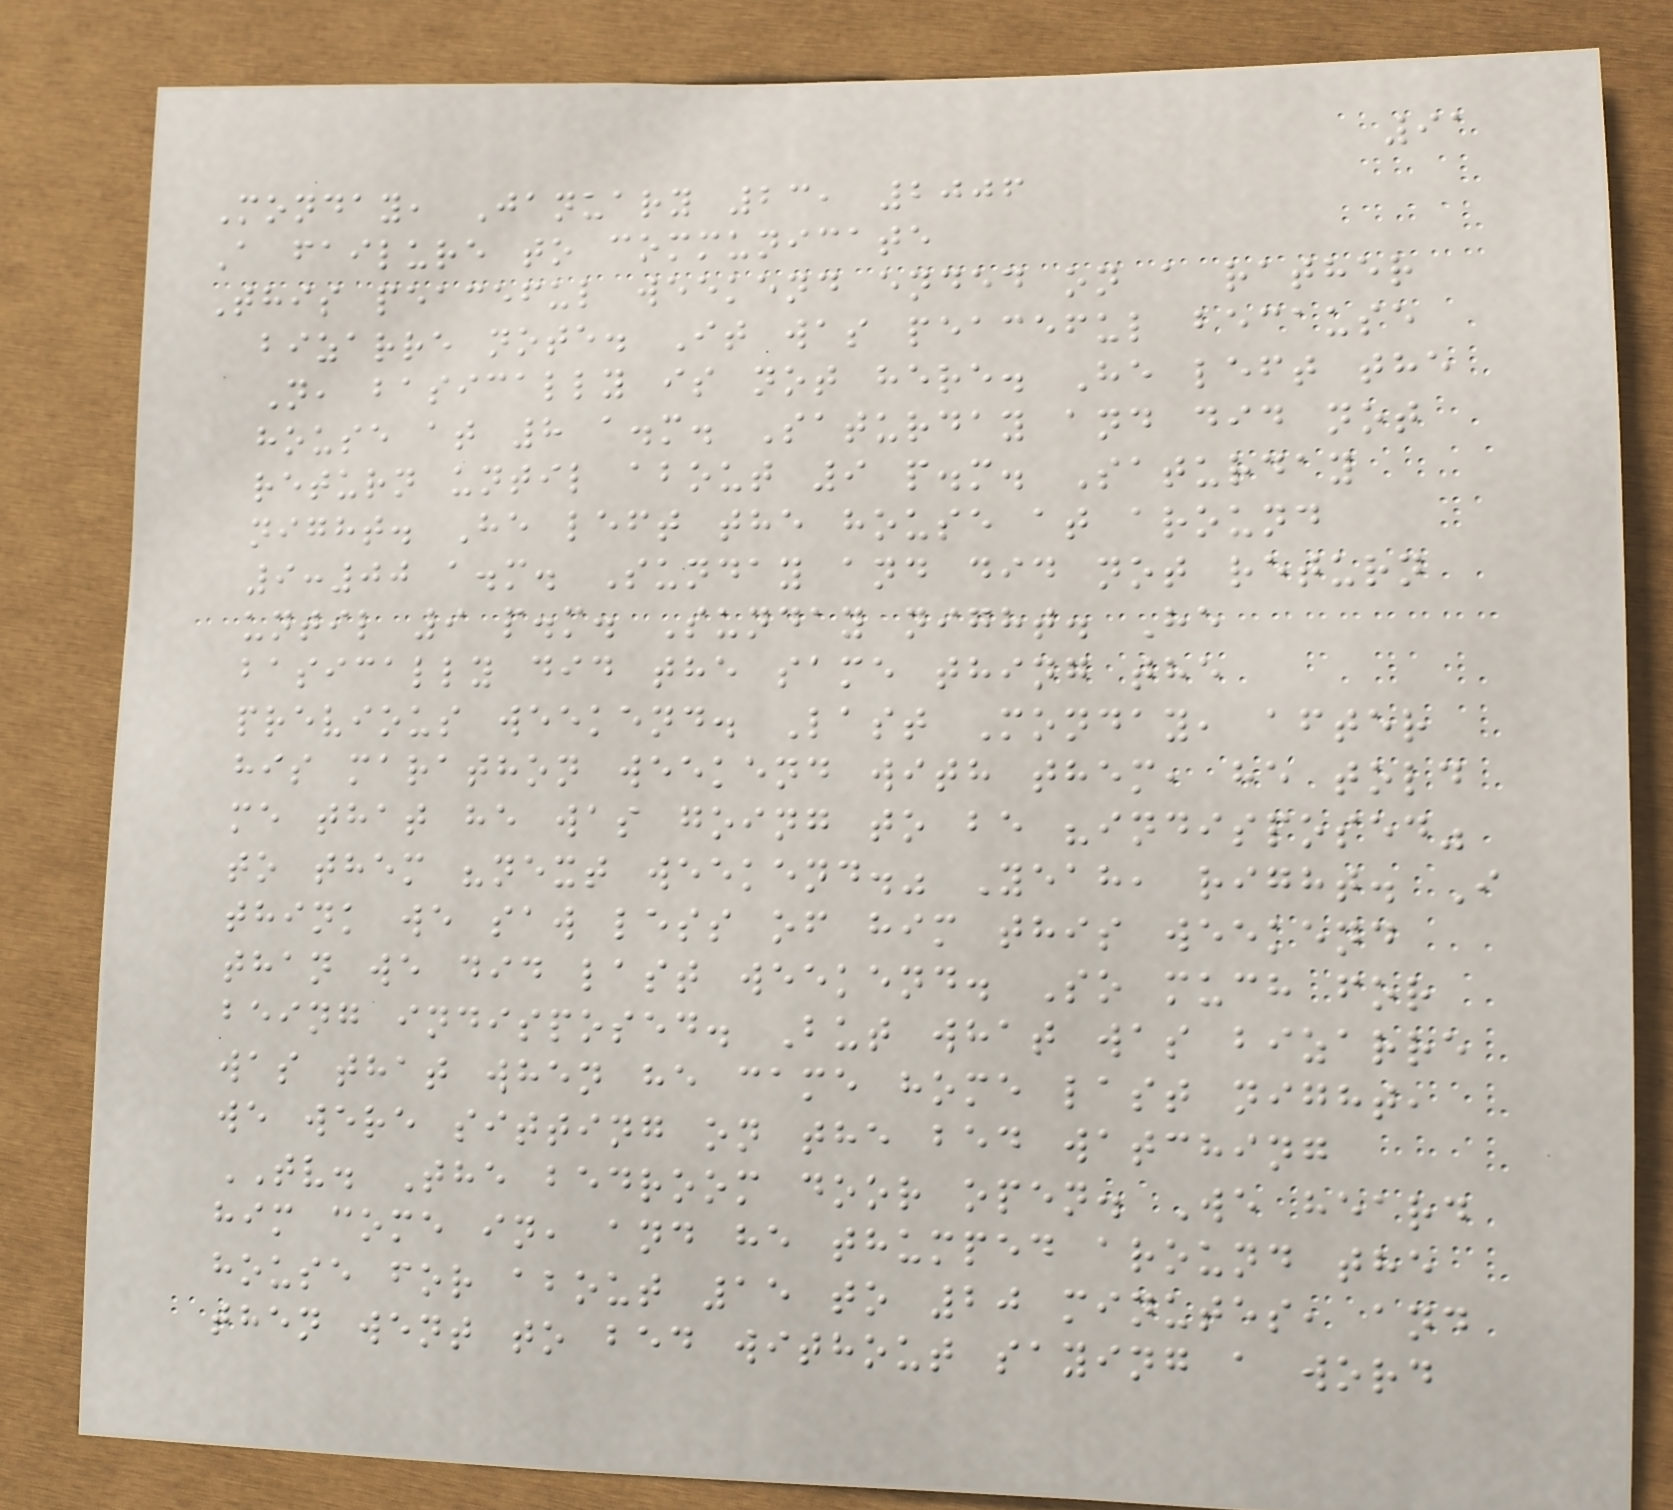91
Monday, January 23, 2006
A failure to communicate
This peaceful weekend ended on a rather
bizarre note. It was peaceful because
N, basically is not here. He left the
house at 8 a.m. Saturday and did not
return until about 9 p.m. Saturday
night. He left the house at around
9:00 a.m. Sunday and did not return
until 9 p.m. Sunday night. He
basically did the same thing the
previous weekend. Last Monday, after
his marathon weekend with them, he told
me that he was going to be "indisposed"
to them "next weekend." Yeah, right. I
think we saw less of him this weekend
than we did last weekend. So much for
being indisposed. But what was bizarre
was that when he came home last night,
we were sitting on the bed watching
TV. The bedroom door open. We heard
him come in, and he thumped around the
house for about 15 to 20 minutes, and
then went to bed without saying a word
